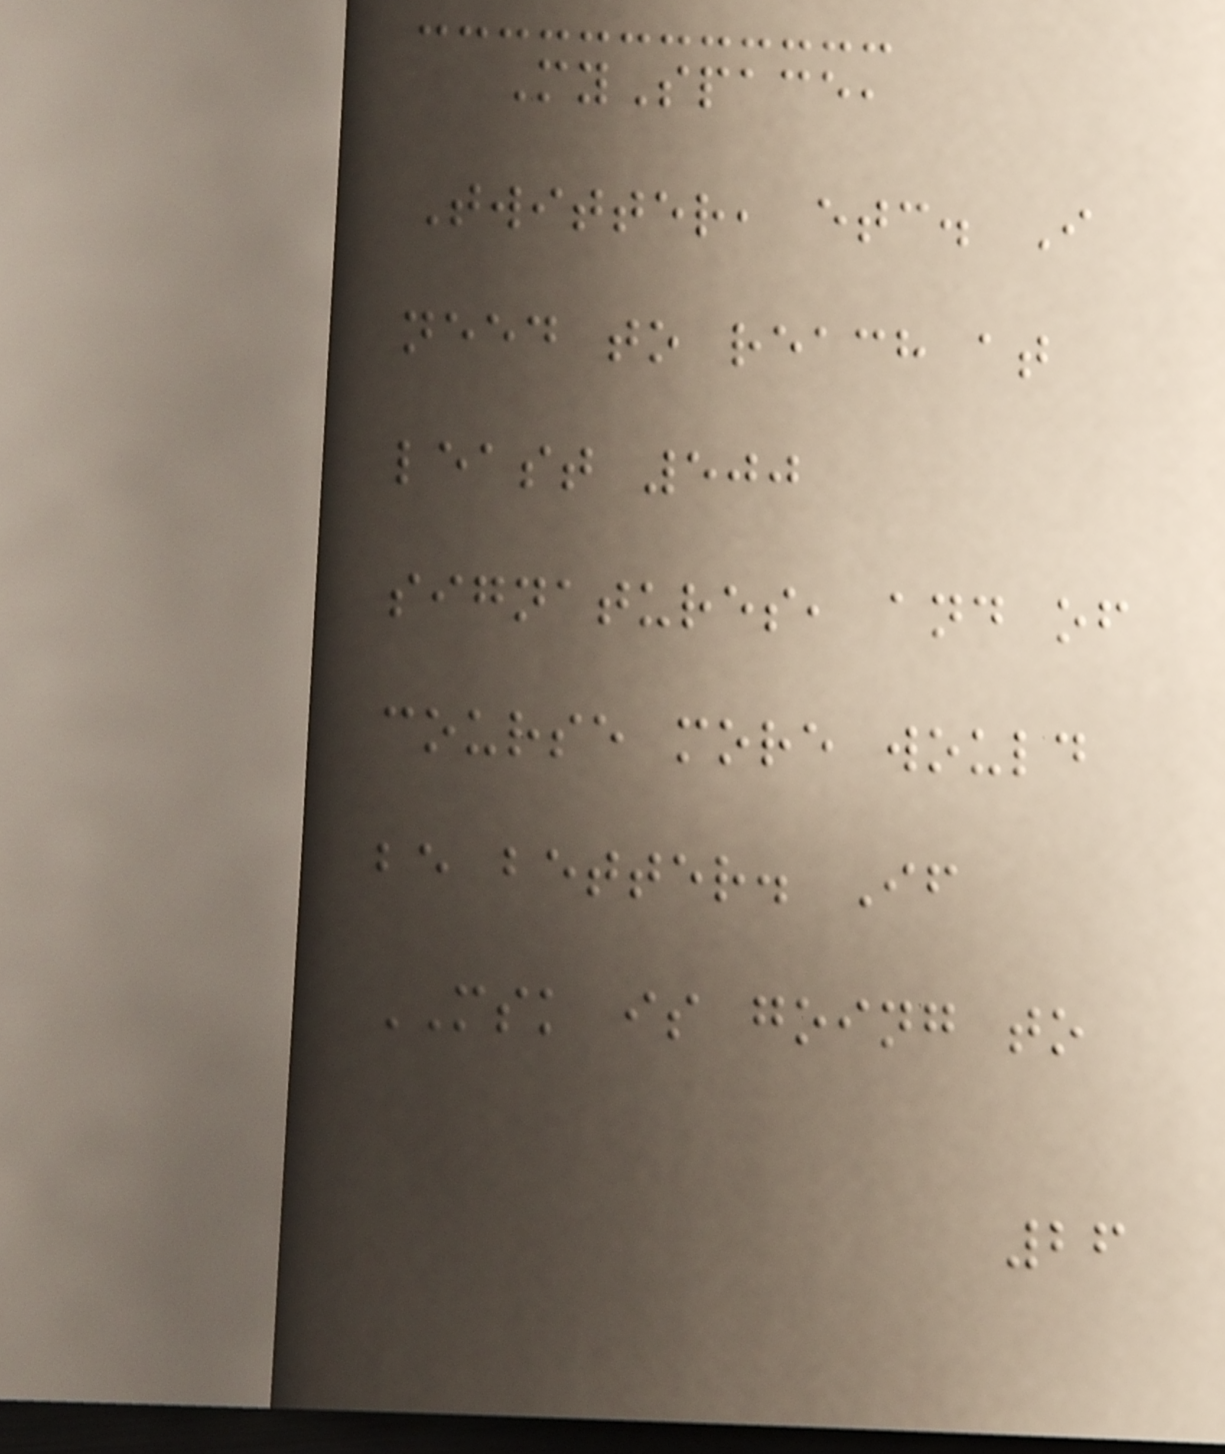MySpace,
Twitter, etc. I
need to reach at
least 500
signatures, and of
course more would
be better. If
MSK is going to
26
